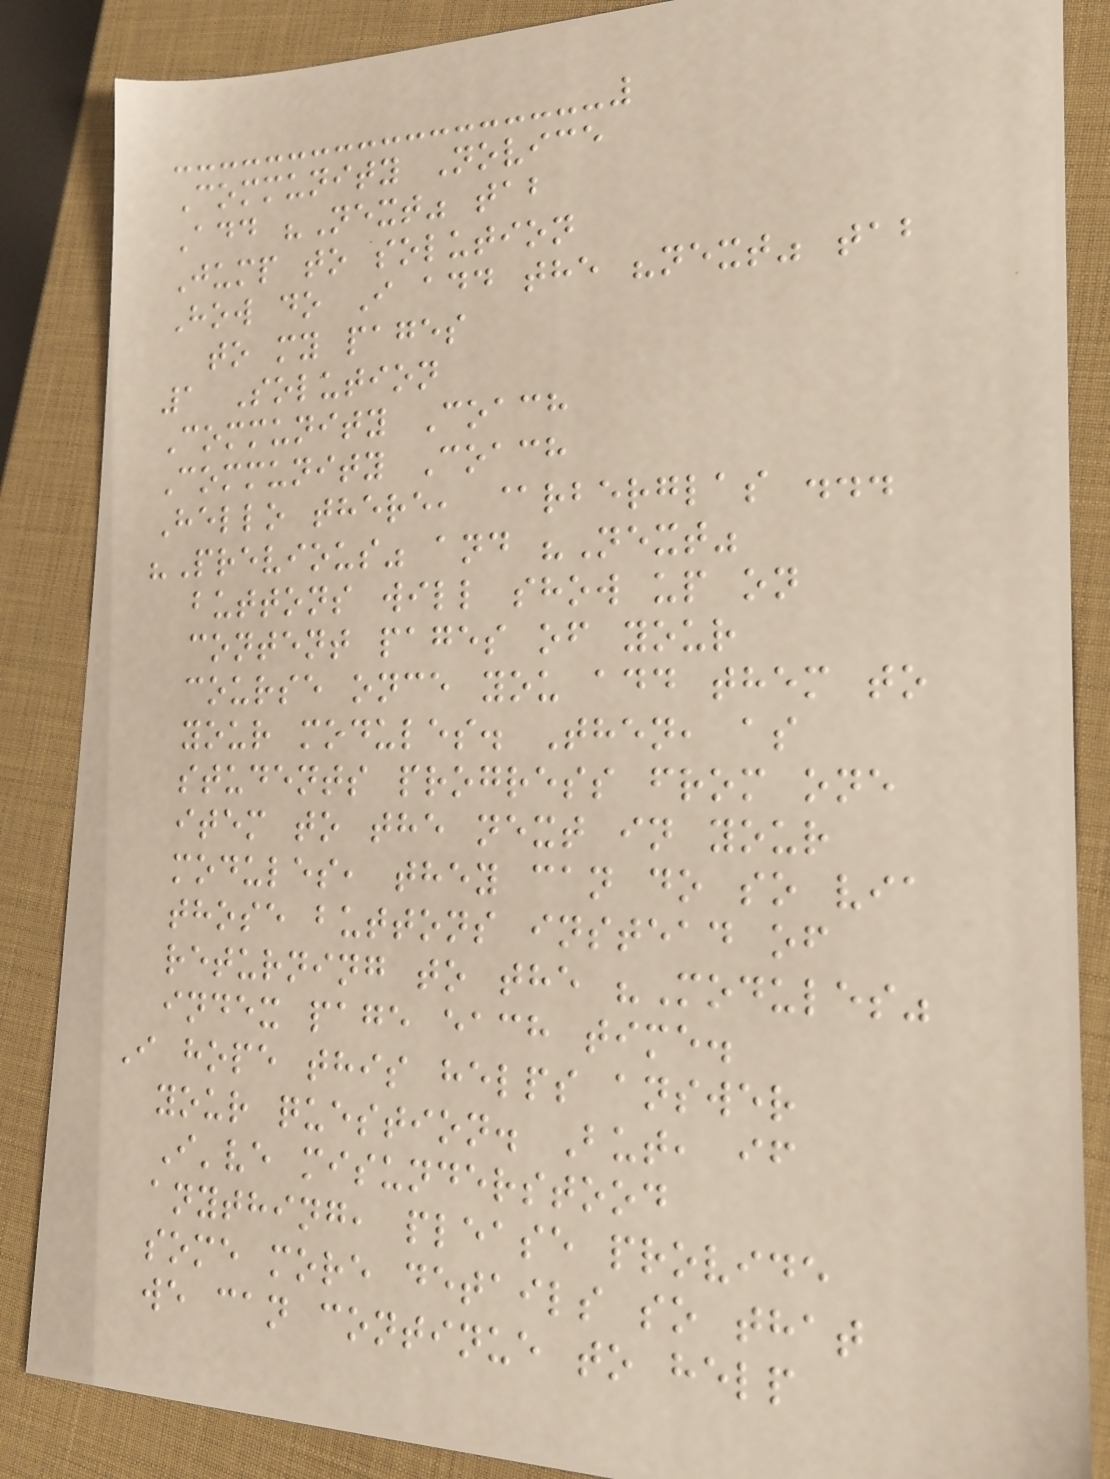Community Novice
Add "Next" tab
Jump to solution
How do I add the "next" tab
to my pages
1 Solution
Community Coach
Community Coach
Hello there, @rberglas ...
"Previous" and "Next"
buttons will show up on
content pages of your
course once you add them to
your modules. Then, as
students progress from one
item to the next in your
modules, they can do so via
those buttons instead of
returning to the "Modules"
index page each time.
I hope this helps answer
your question. But, if
I've misunderstood
anything, please provide
some more details so that
we can continue to help
